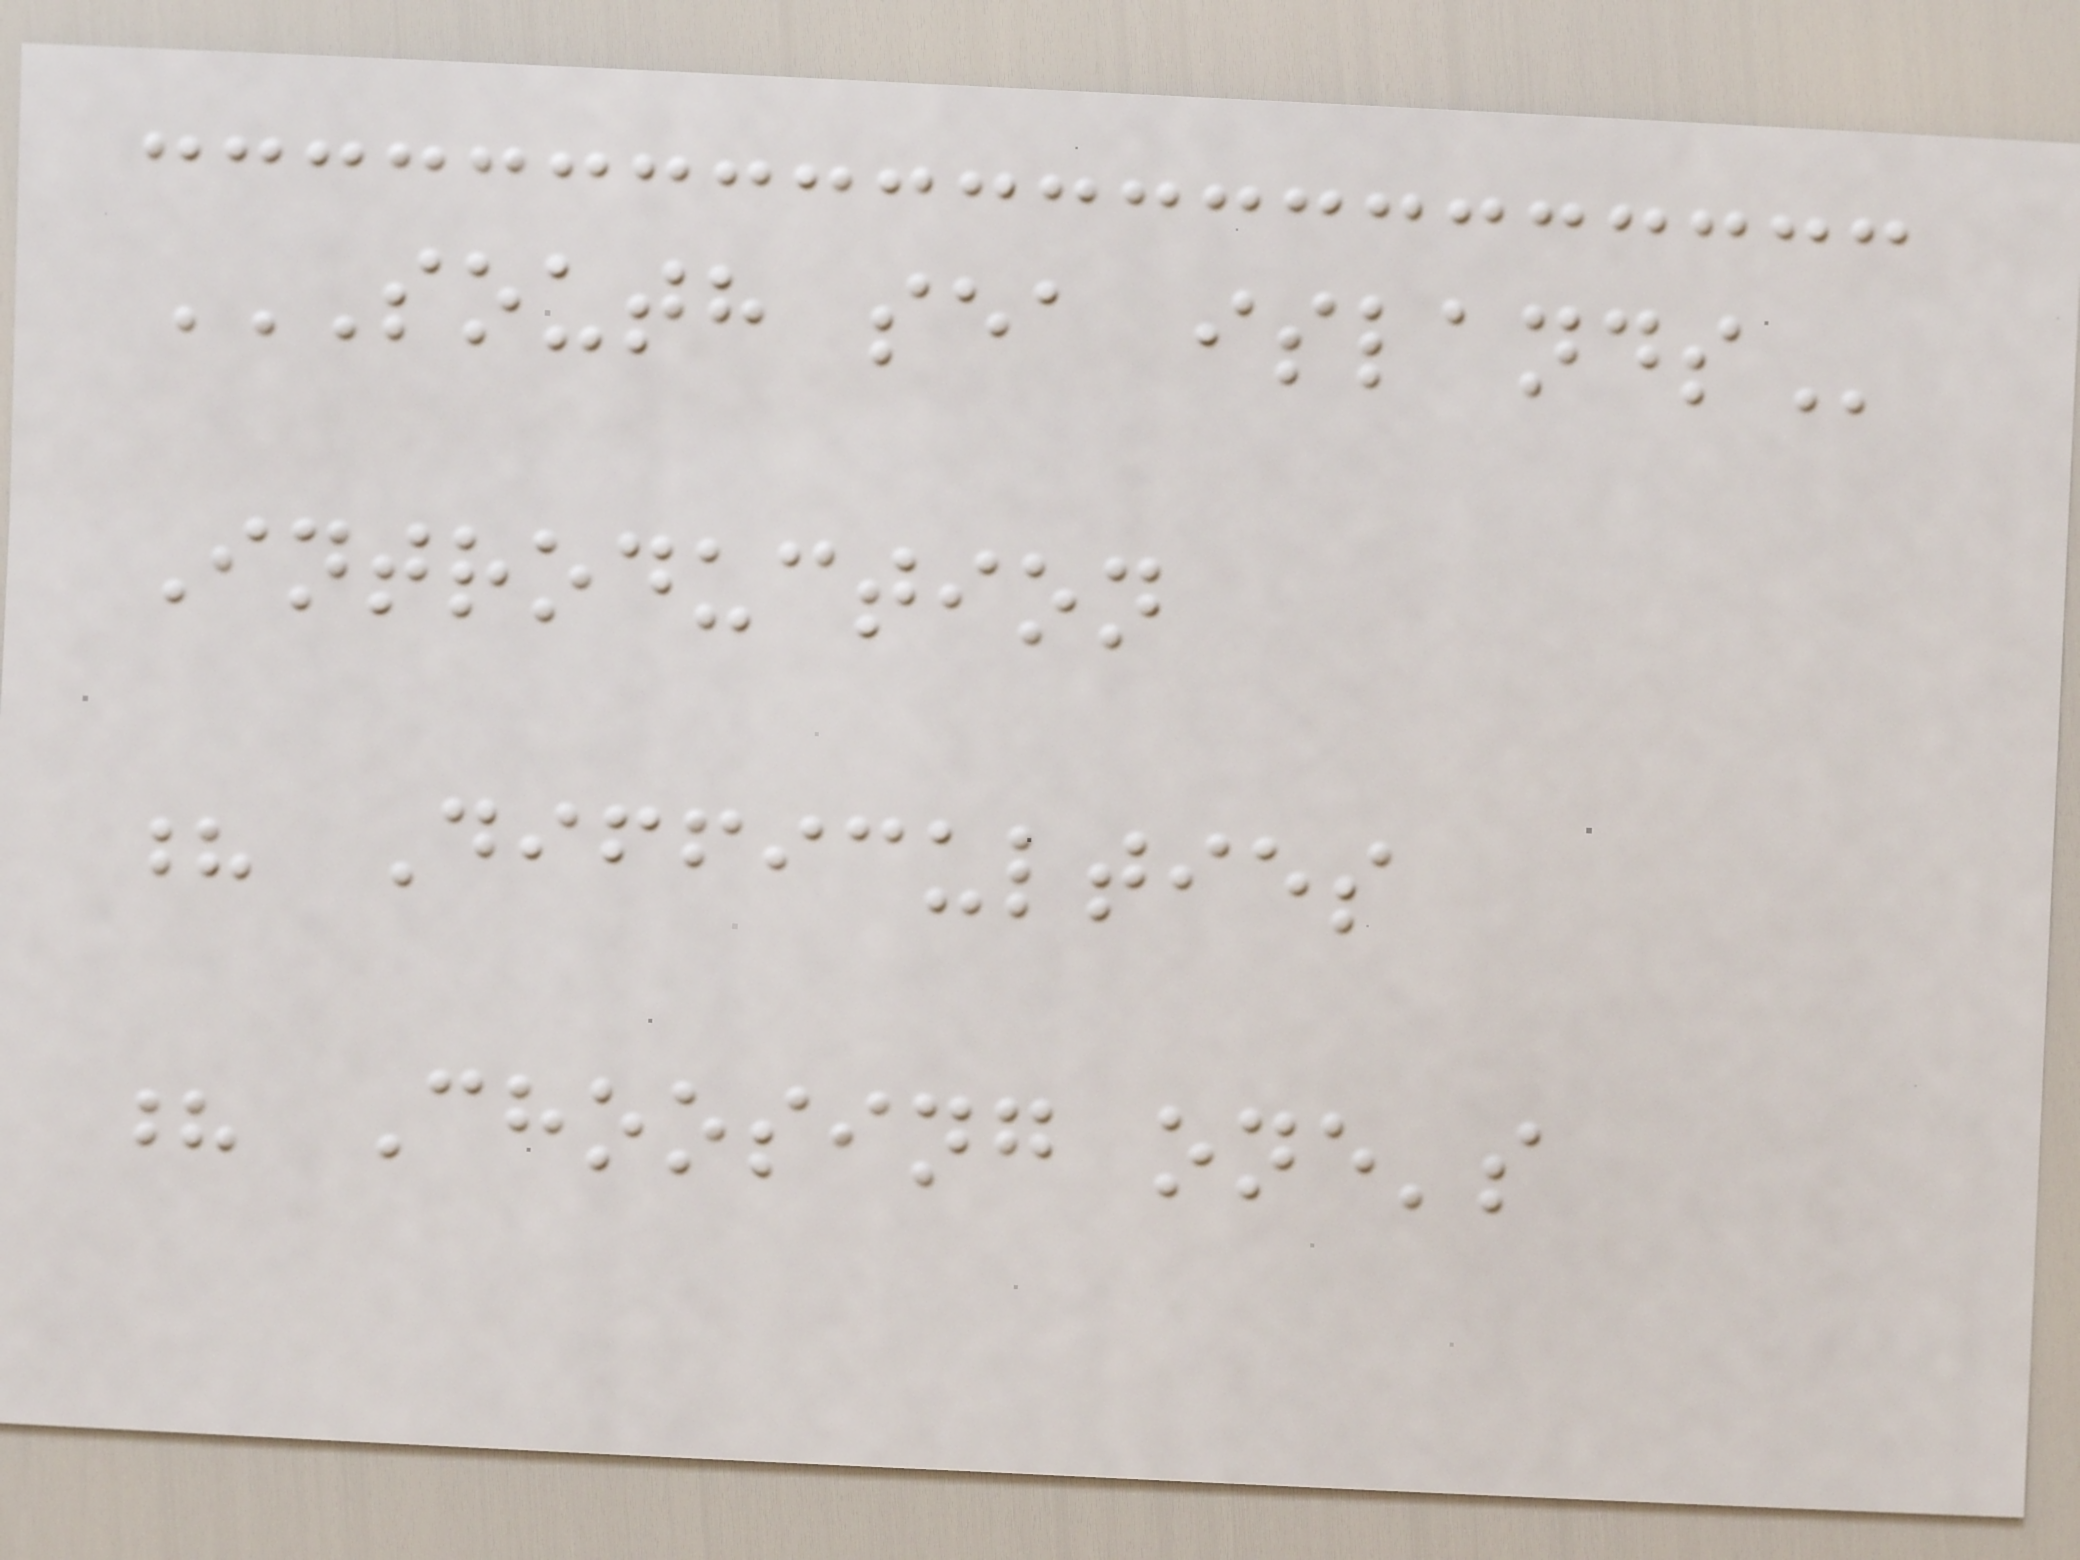SOUTH SEA ISLANDS
Introduction
? Difficulties
? Choosing one's
